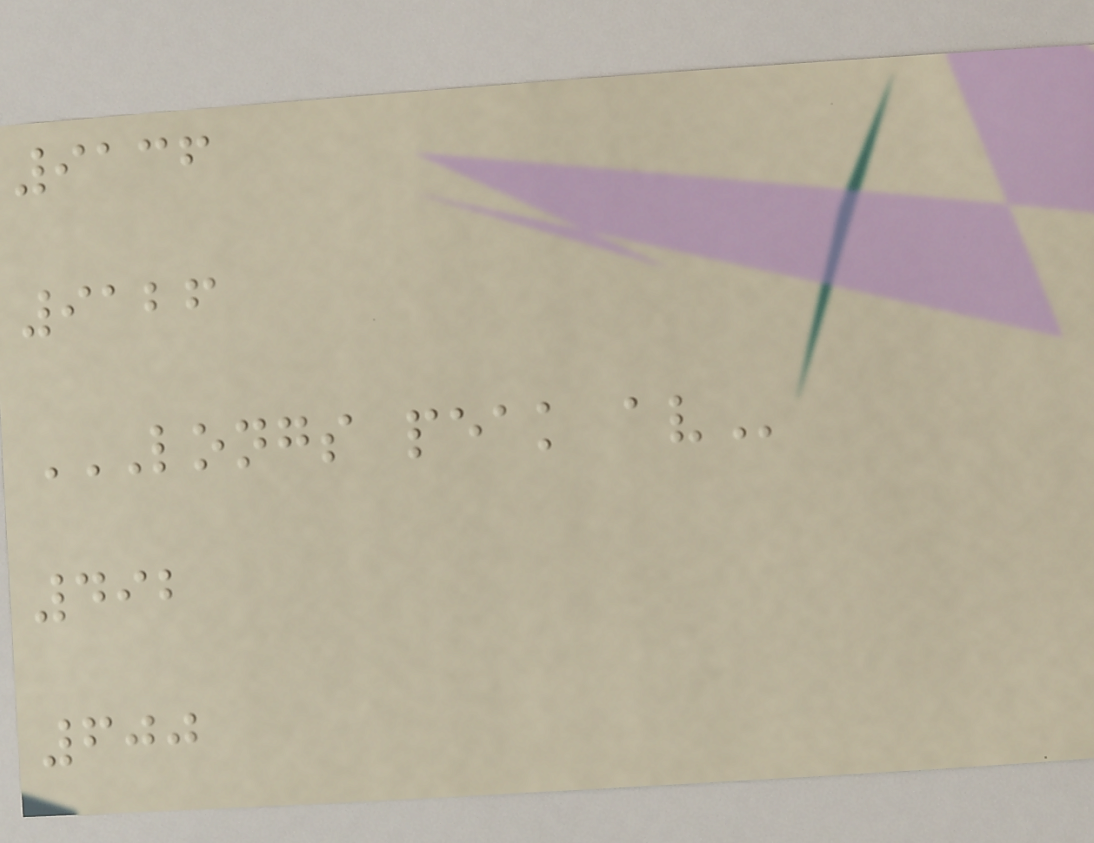9136
9126
LONGS PEAK AV
492
600
